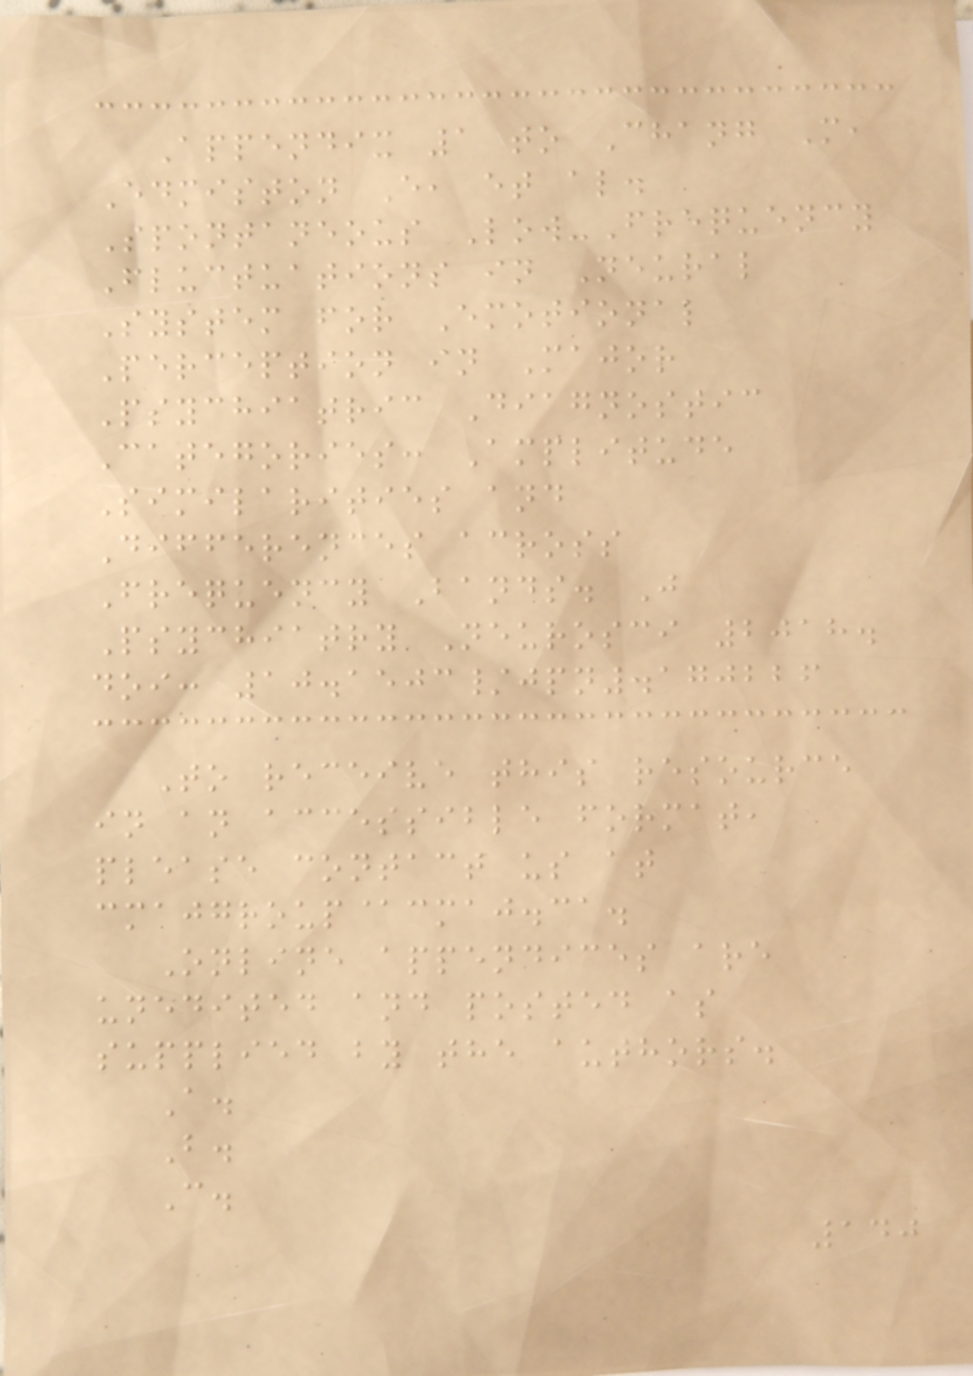Appendix 1 to Chang M,
Edmiston E, et al.
Spontaneous Low-Frequency
Fluctuations in Neural
System for Emotional
Perception in Major
Psychiatric Diagnostic
Categories: Amplitude
Similarities and
Differences across
Frequency Bands. J
Psychiatry Neurosci 2018.
doi: 10.1503/jpn.170226
To receive this resource
in an accessible format,
please contact us at
cmajgroup@cmaj.ca.
Online appendices are
unedited and posted as
supplied by the authors.
A.
B.
C.
140
